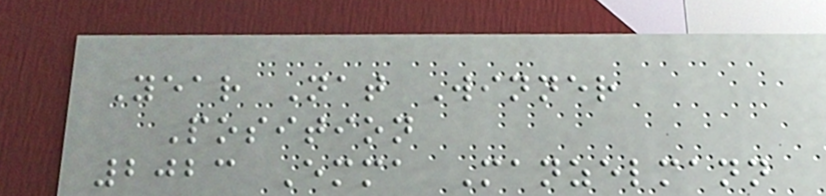Year Nat Winner
Position
2023 Emma Manzelmann
